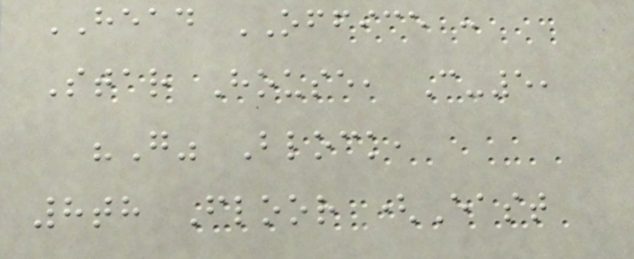HEAD OFFICE :
Star House, C-5,
"G" Block,
8th Floor (East
